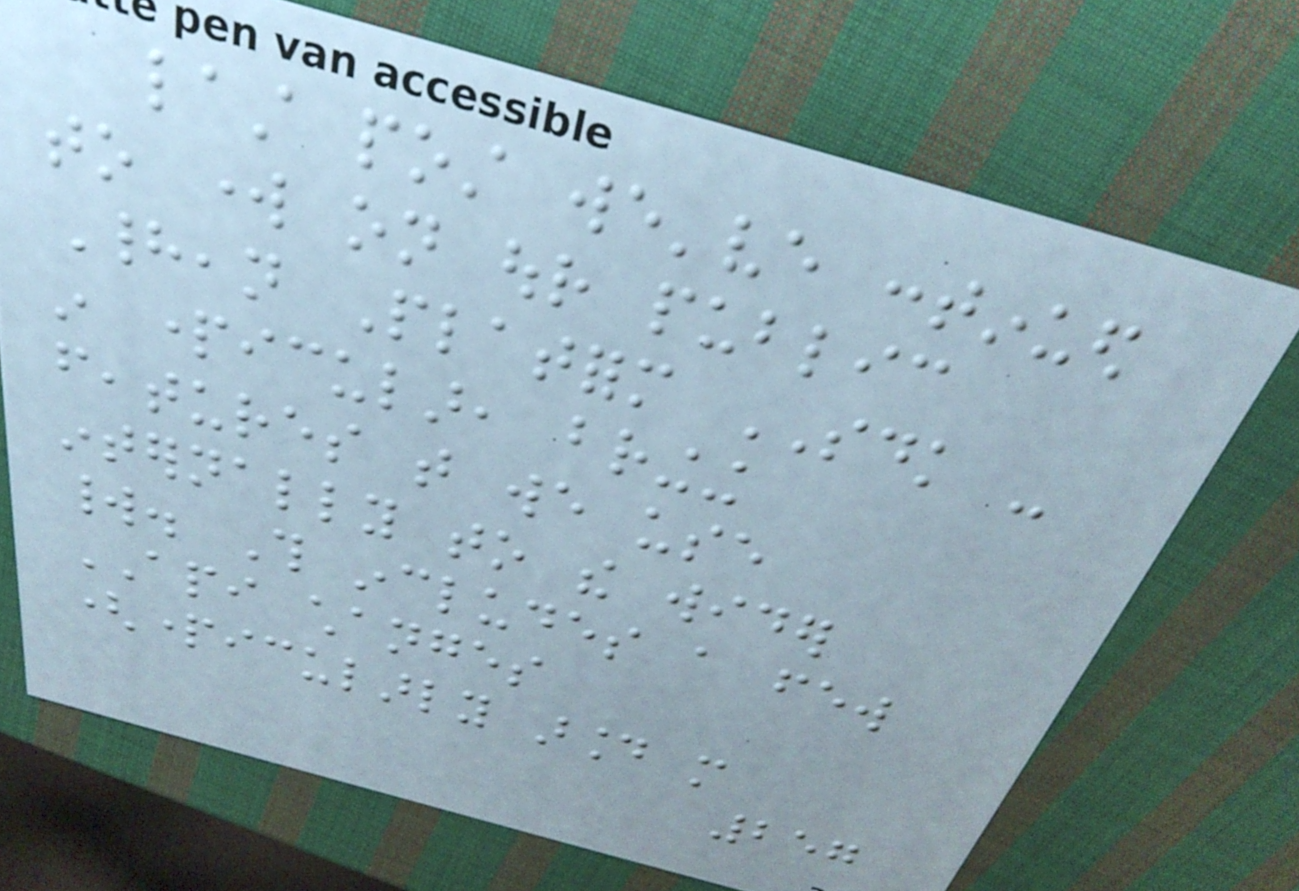last post we've continued
to work on our public
Hadean Platform SDK -
in particular, bringing
features that we use
internally to the wider
world. This includes a few
API changes
(particularly around more
257
